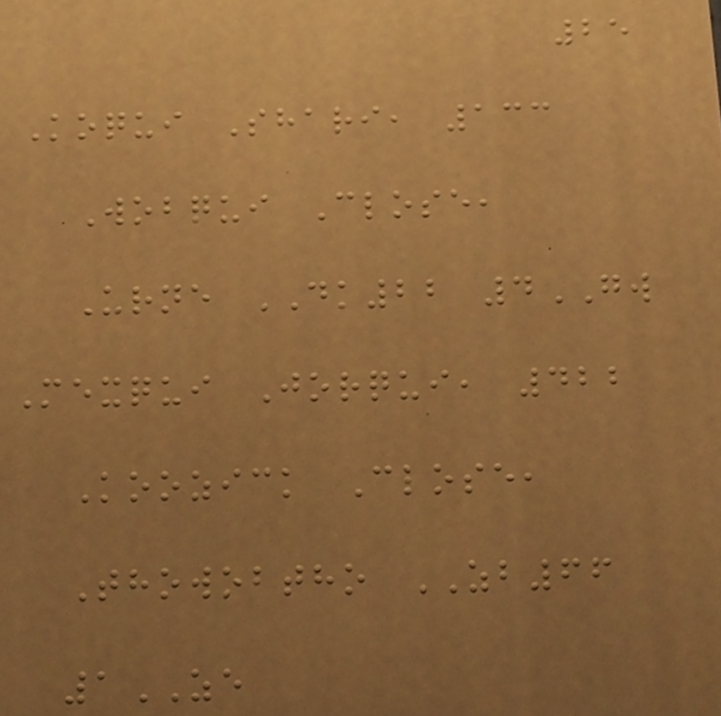25
Koqui Shari, 133
Wobqui Close,
Urne DK22 4GW
Mexqui Jorqui, 422
Koozick Close,
Thowobtho ZB66
1ZE
